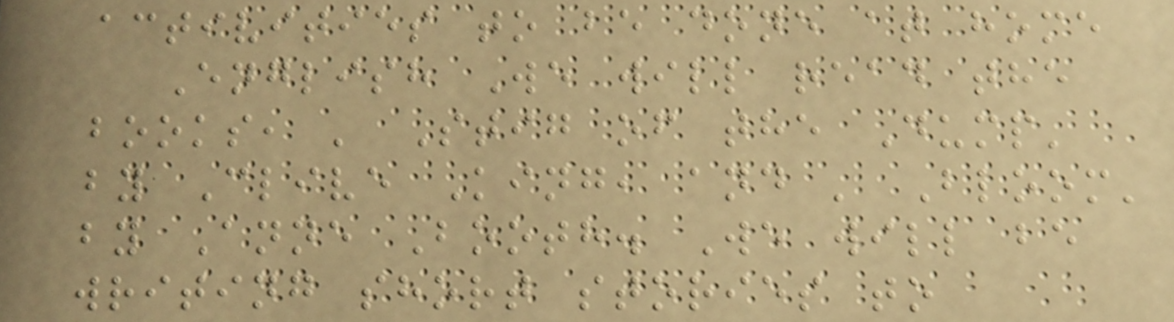activities to be done at home
English We will read the
books, ' Stig of the Dump'
by Clive King, and ' Bloom'
by Anne Booth. We will be
writing short stories to
